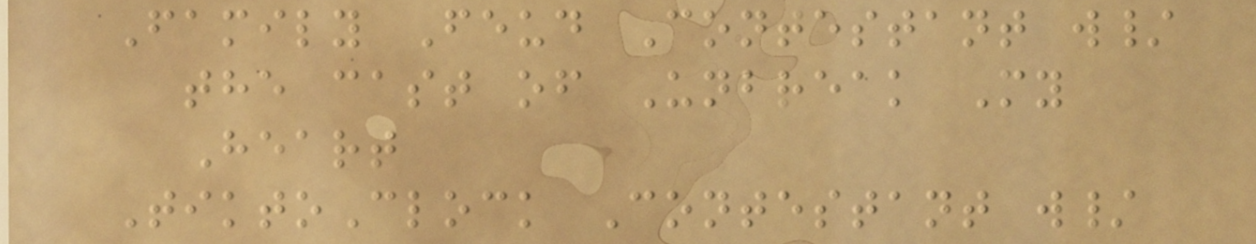Family Feud Contestant w/
the cast of Unbreak My
Heart
TiktoClock Contestant w/
